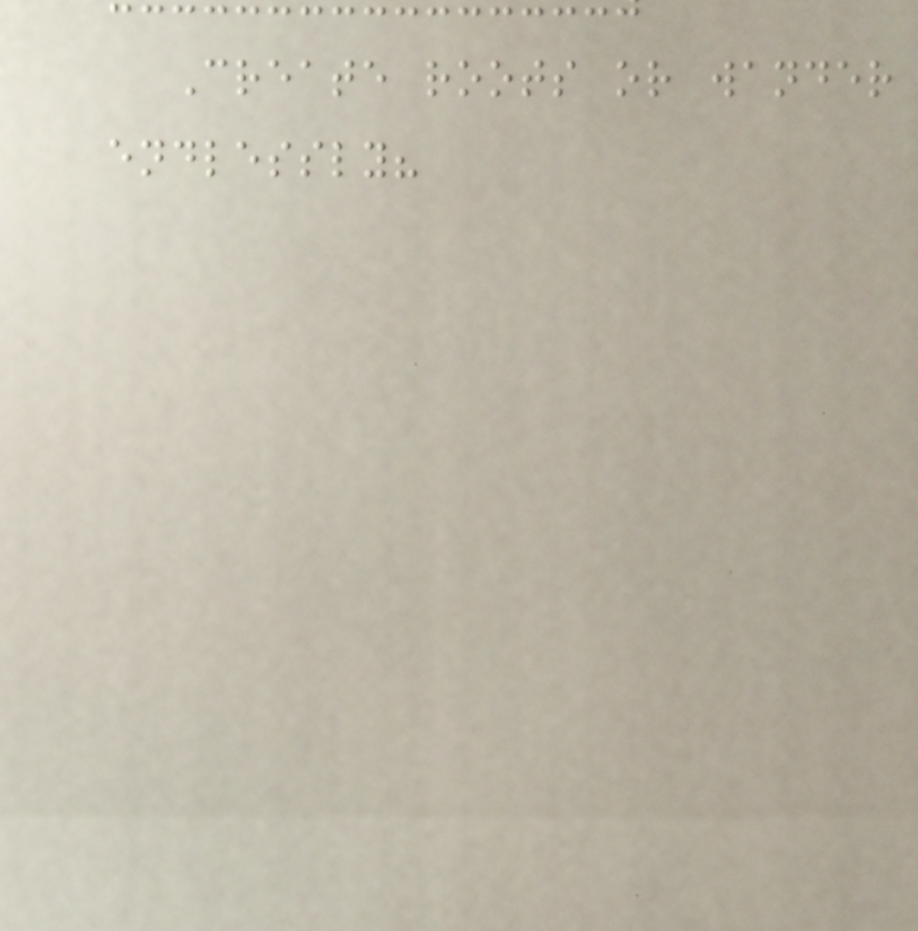Create roots or wander
endlessly?
